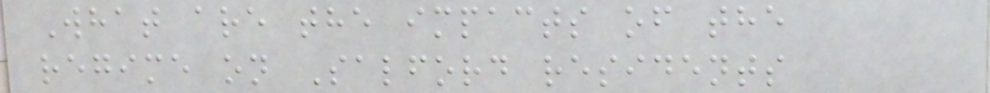What are the impacts of the
regime on Salford residents
